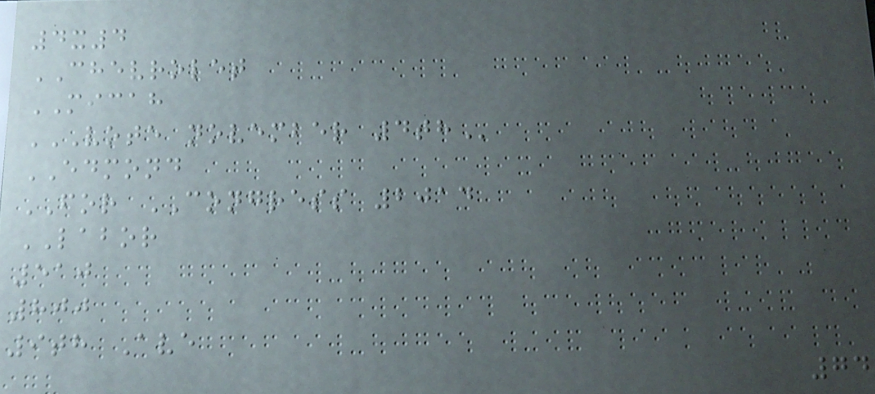4x4
CHEVROLET
MICAH
VOTE NOVEMBER 4TH
EDMOND
FOR CONGRESS 2014
LABOR
510
800
9th Ave
74
